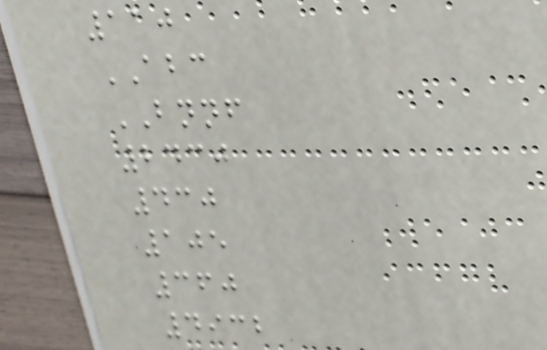110
ABC
BNNF
2430
430
105
360
4932
